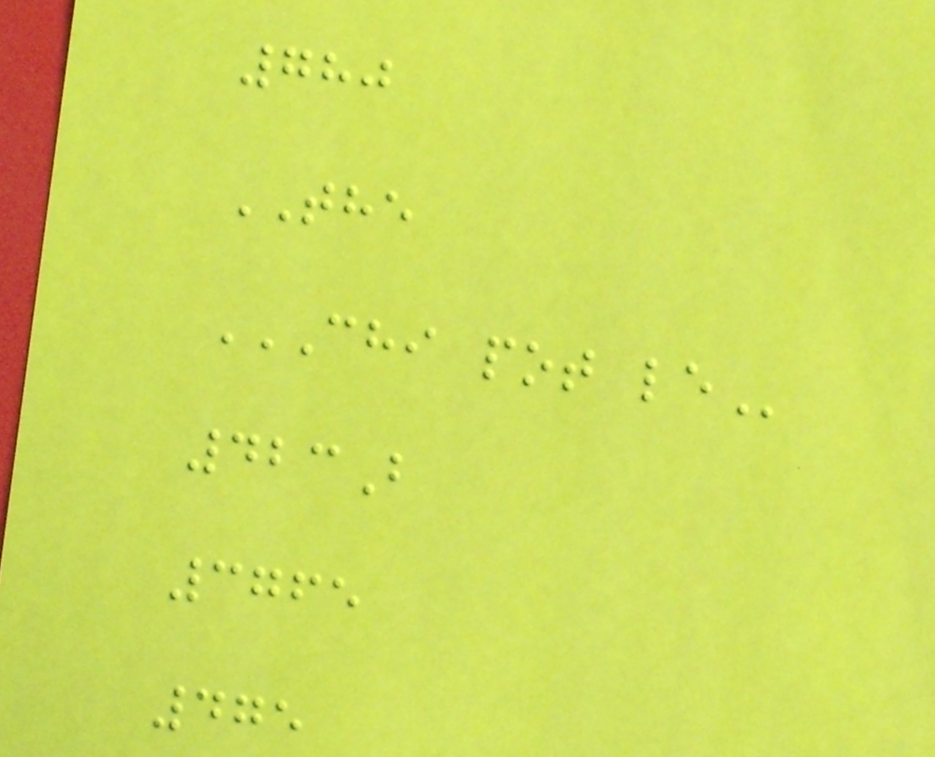780
THE
CHI POT LE
423B
3765
475
